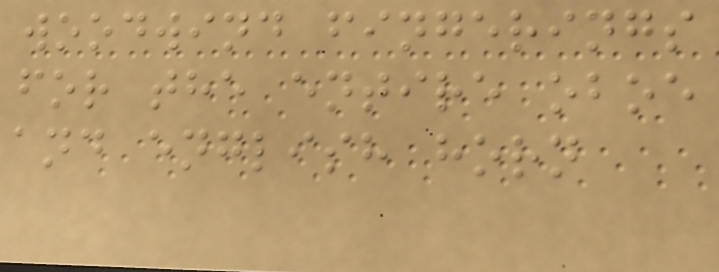woodwind fingerings
for the entire oboe
and english horn
